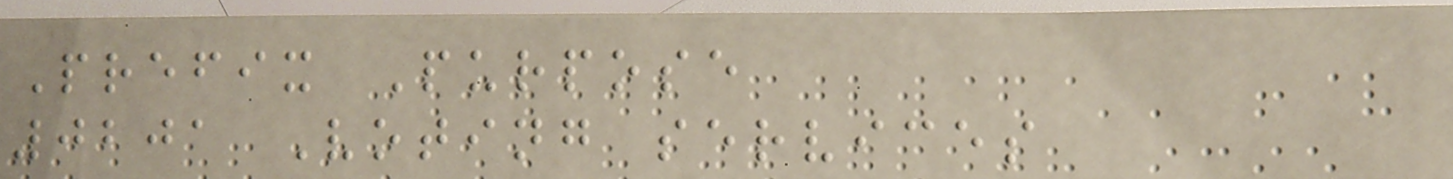Prefix Purpose
0201 Voting services
